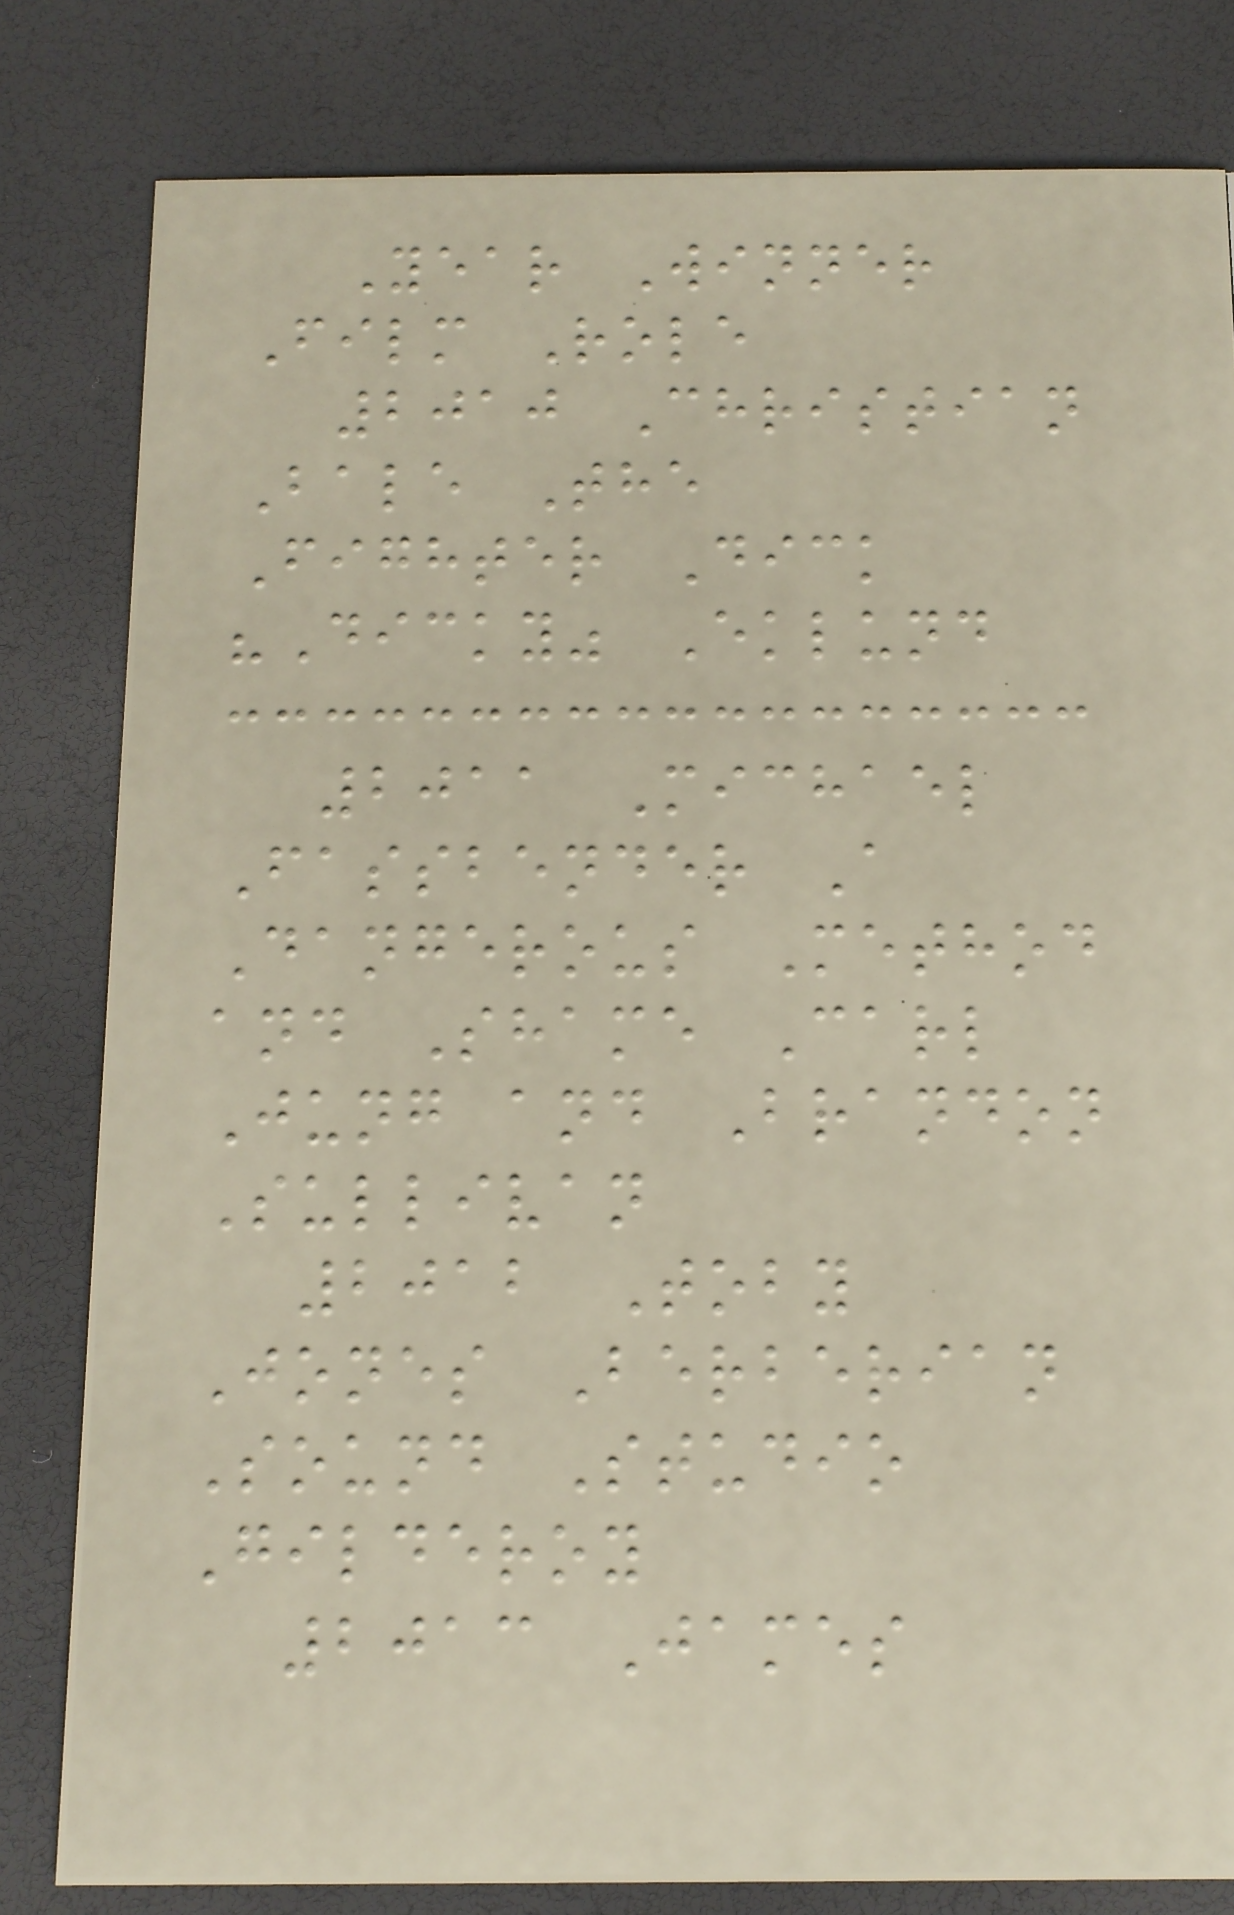Year Winner
Film Role
2010 Christian
Bale The
Fighter Dick
"Dicky" Eklund
2011 Michael
Fassbender A
Dangerous Method
and Shame Carl
Jung and Brandon
Sullivan
2012 Toby
Jones Berberian
Sound Studio
Gilderoy
2013 James
